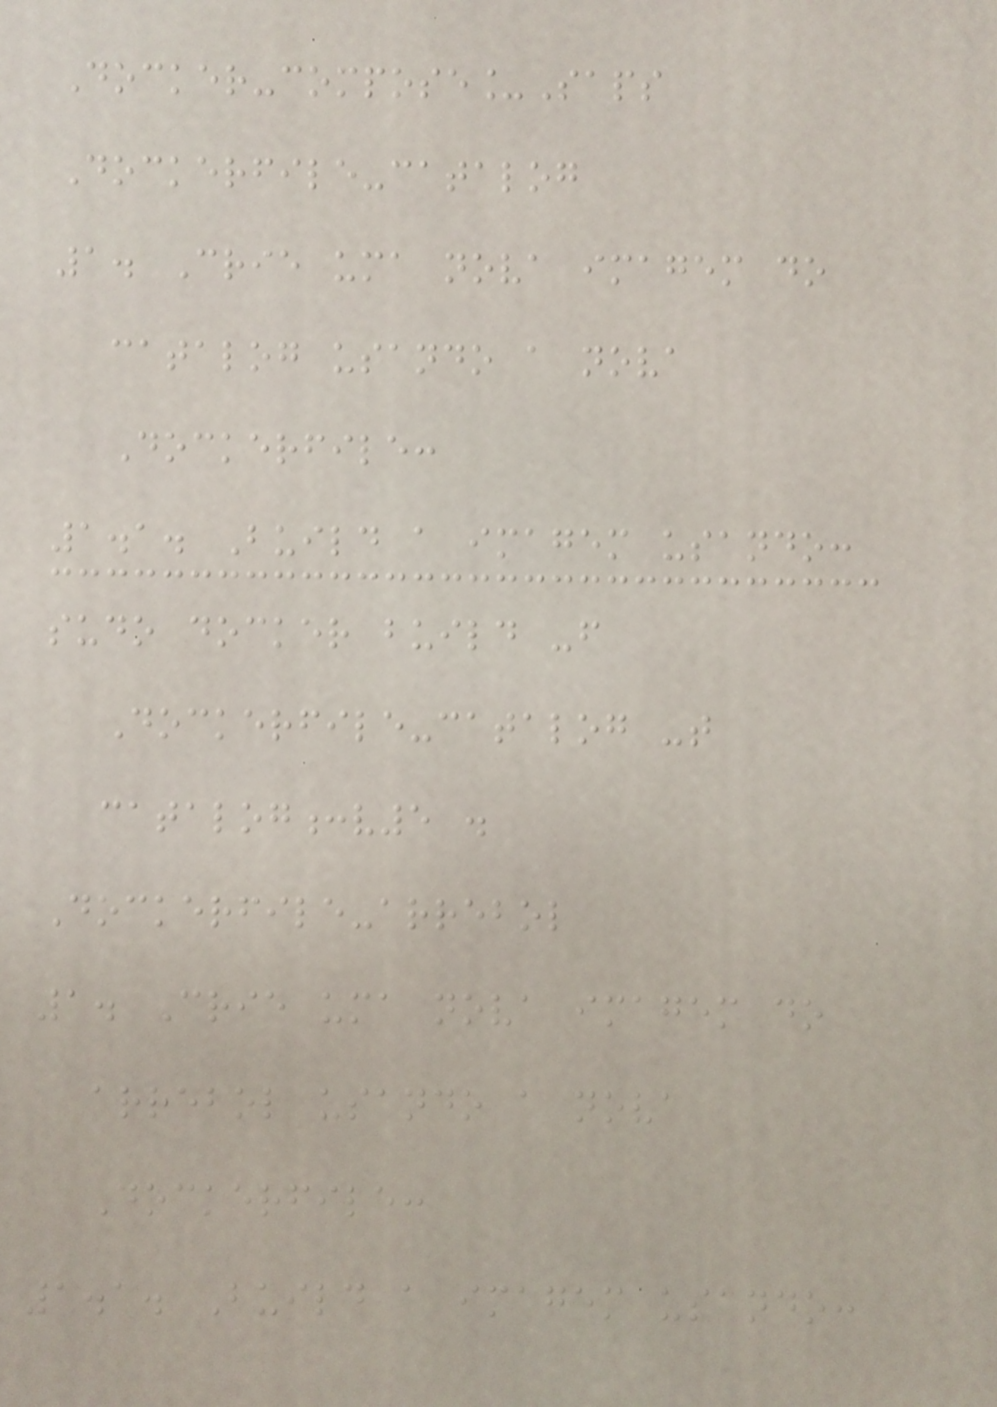Docker-compose_Saps
Dockerfile-catalog
1. Crie uma nova imagem do
catalog usando a nova
Dockerfile:
1.1. Build a imagem usando:
sudo docker build -f
Dockerfile-catalog -t
catalog:v5 .
Dockerfile-arrebol
1. Crie uma nova imagem do
arrebol usando a nova
Dockerfile:
1.1. Build a imagem usando:
